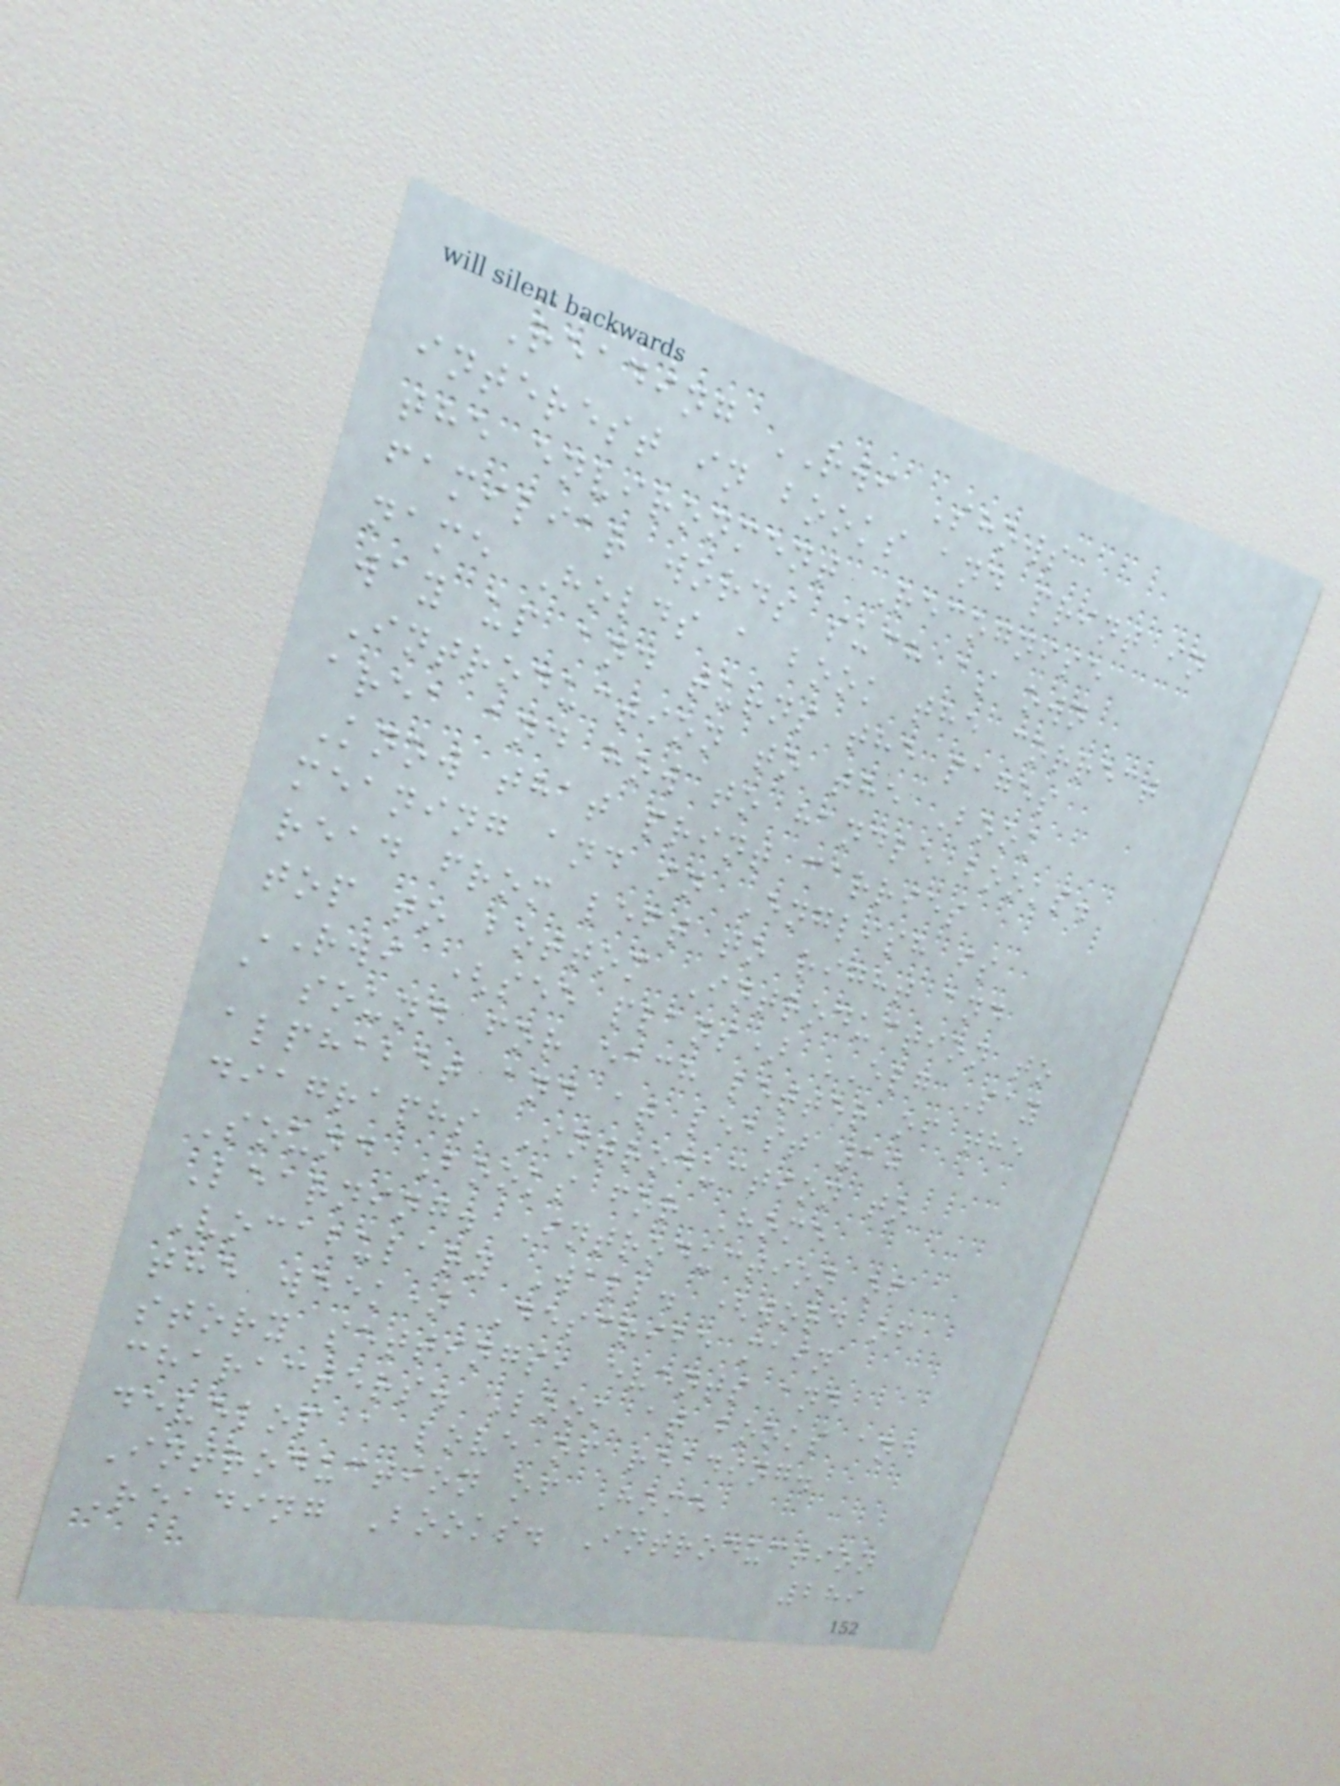Reading RWI Shows
interest in books and print in
the environment Recognise
familiar words such as own
name Holds a book the correct
way up and turns the pages
Introduction to the Book
area and how to handle books.
Know that print carries
meaning and in English is
read from left to right and
top to bottom Introduction to
RWI (see plans) ELG Say
a sound for each letter of the
alphabet and at least 10
diagraphs Introduction to
Sound Books for Home
Learning. Introduction of
Vocabulary Wall. (word of
the week) Describe main
story settings, events and
characters. Look at books and
develop a love of reading.
Introduction of Home
Reading Books. Introduction
289
